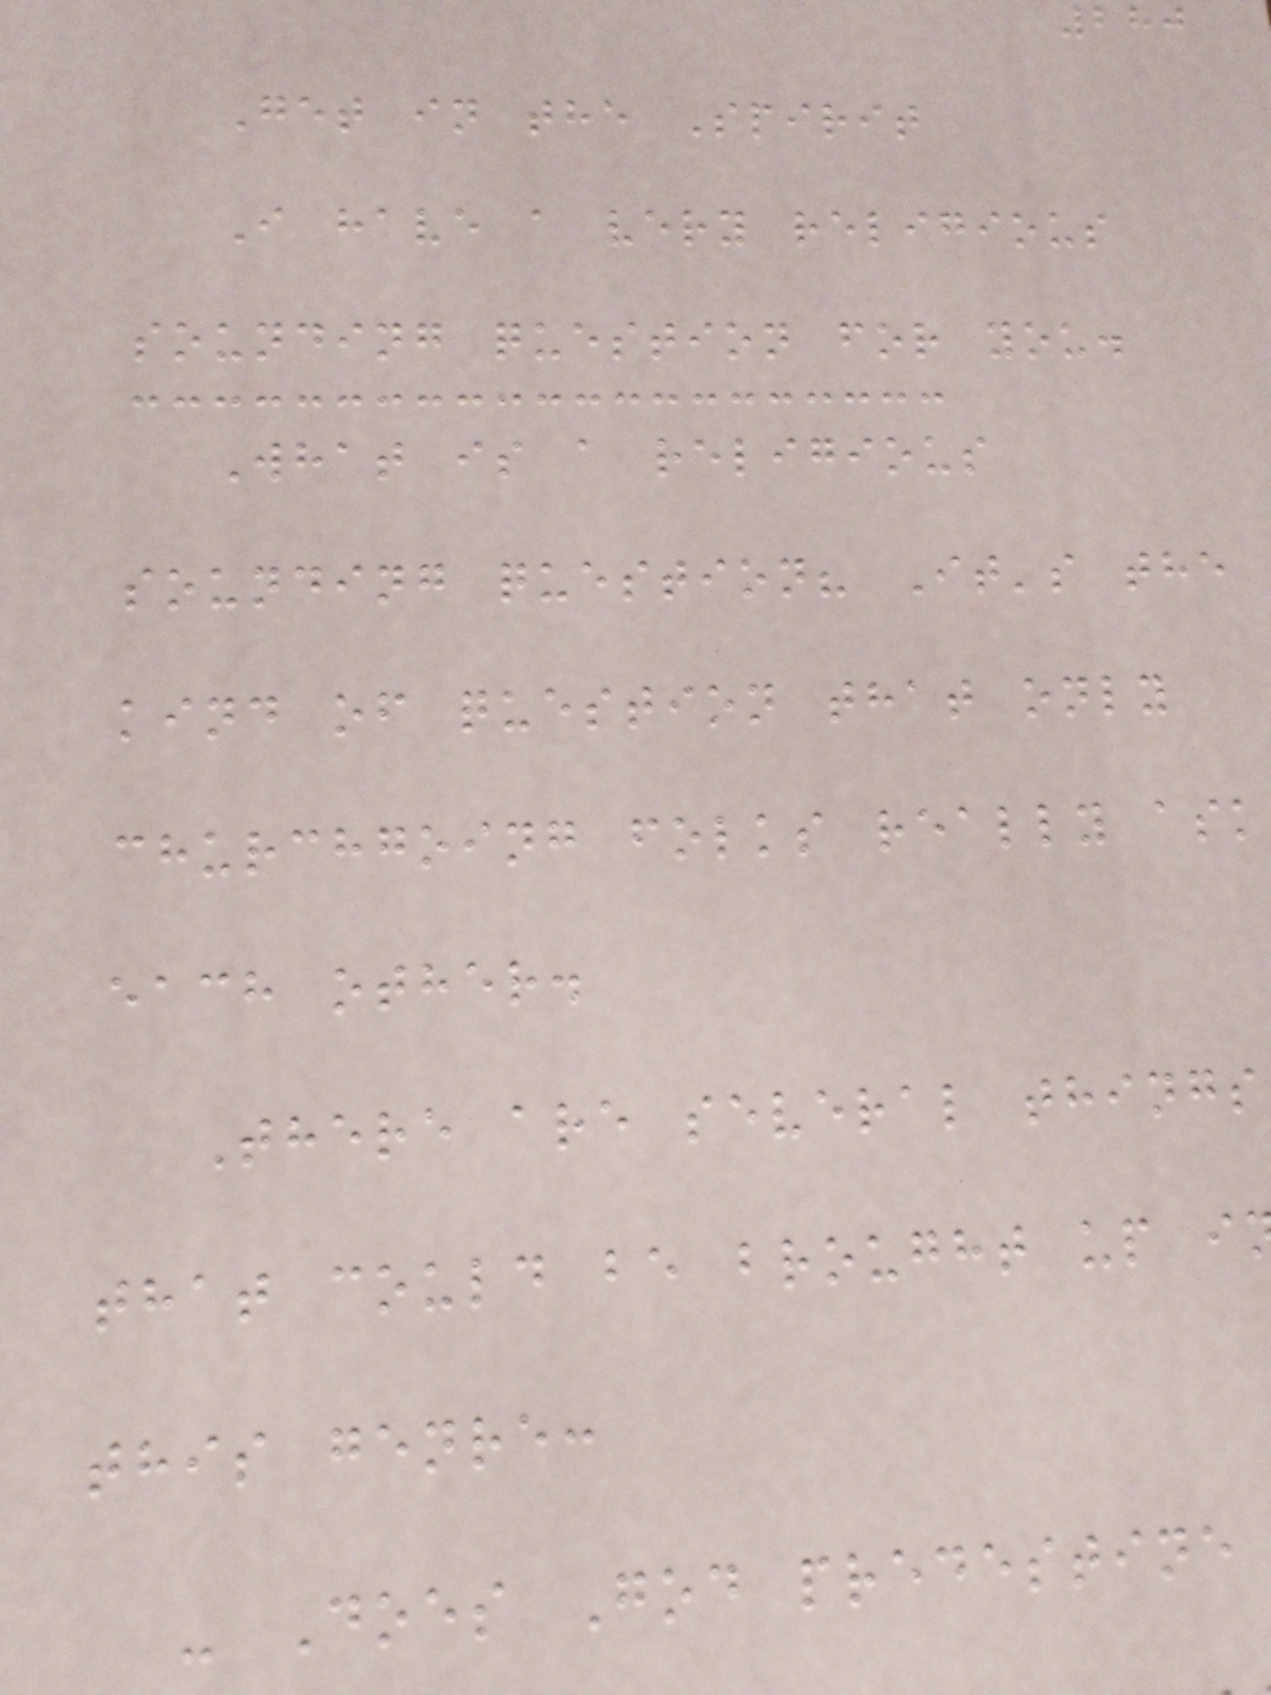280
Get in the Spirit
I have a very religious
sounding question for you.
What is a religious
sounding question? It's the
kind of question that only
churchgoing folks really ask
each other.
There are several things
that could be brought up i
this genre:
- Does God predestine
